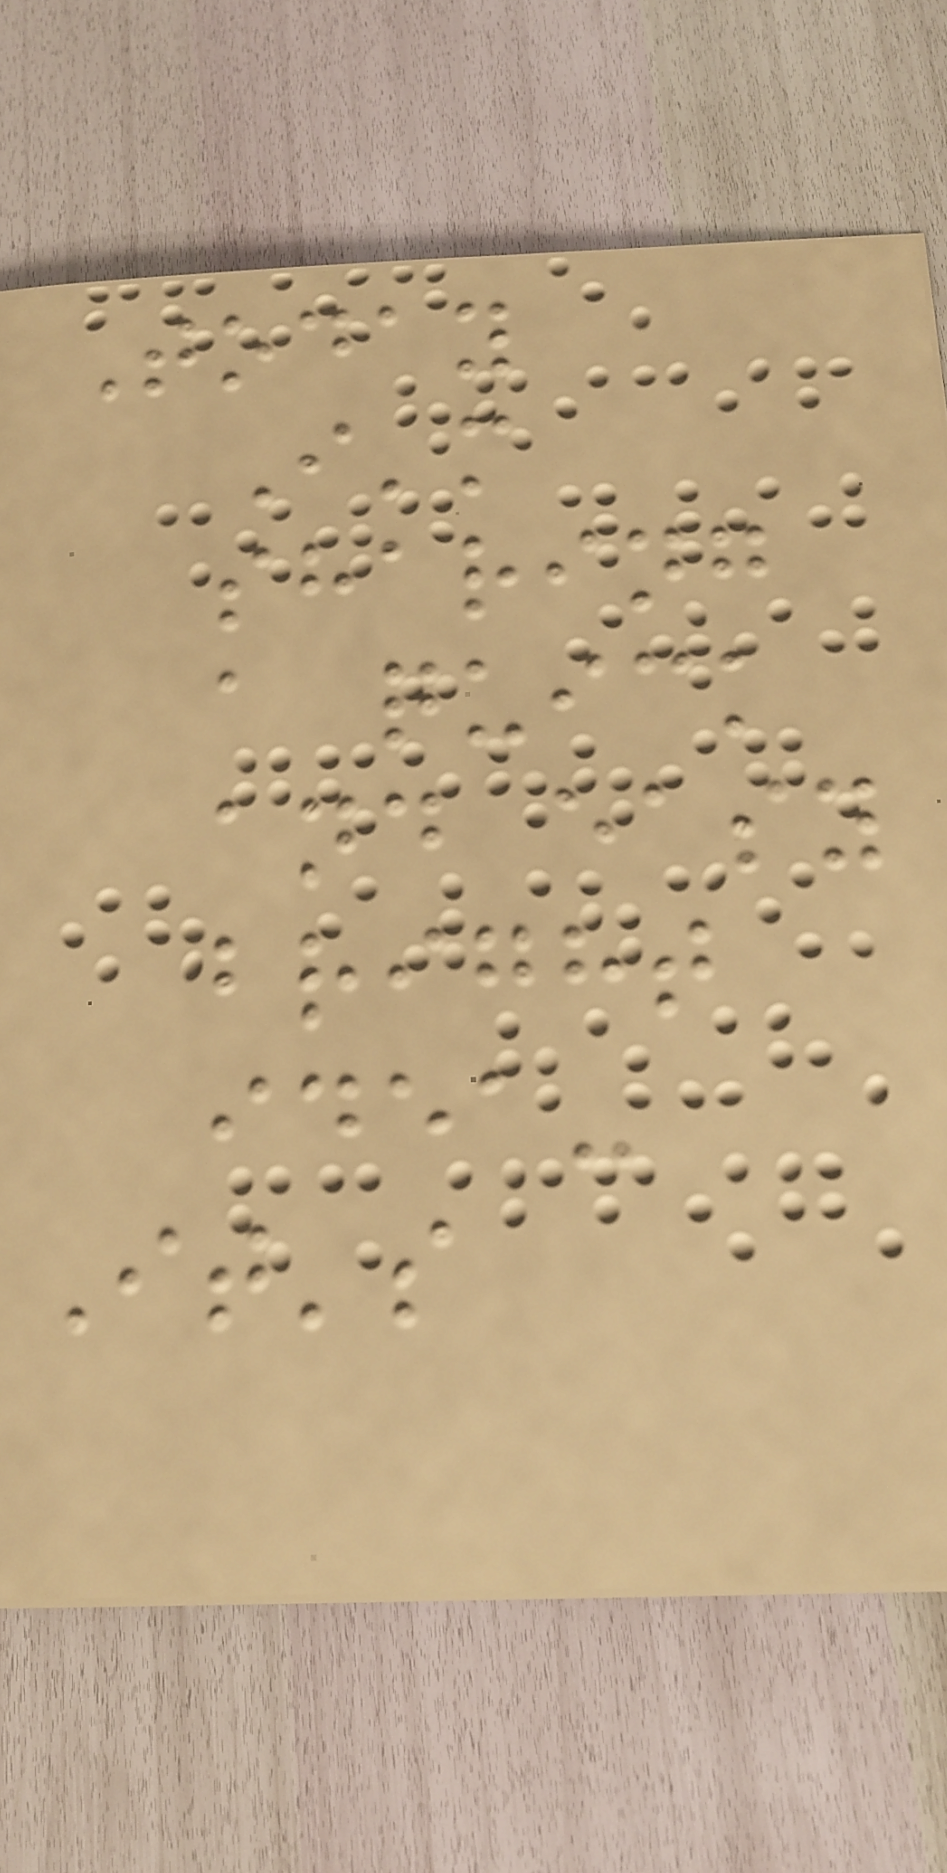Today
I'm
sharing
a quick
and easy
bright
idea-
It's
